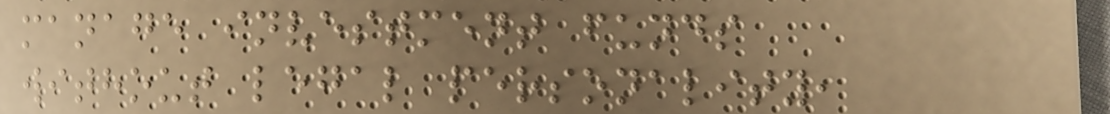manage investment funds
without legal personality,
